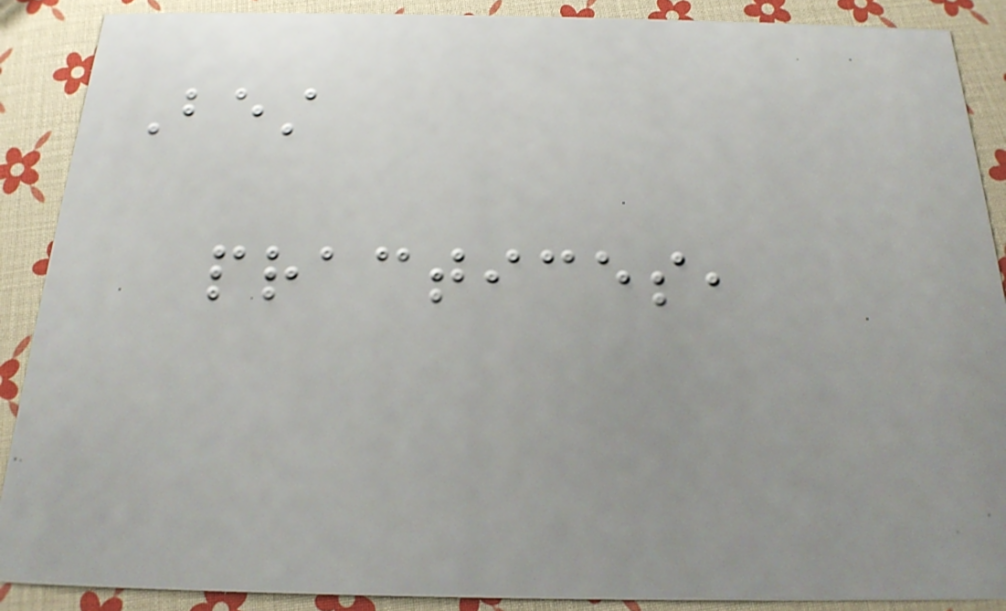Best
practices,
